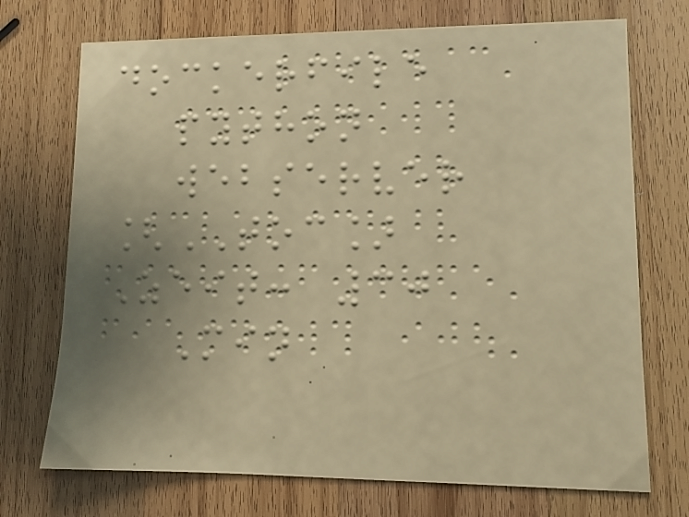dockerfile
python
webserver
[TOC]
Zeit: 30
Min
